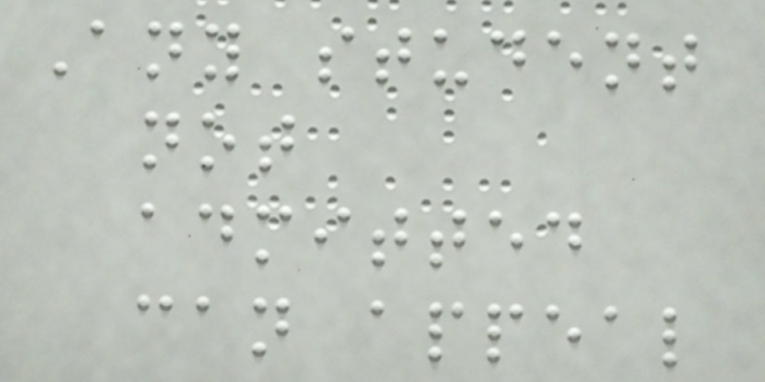Any student
not
admitted
can appeal
